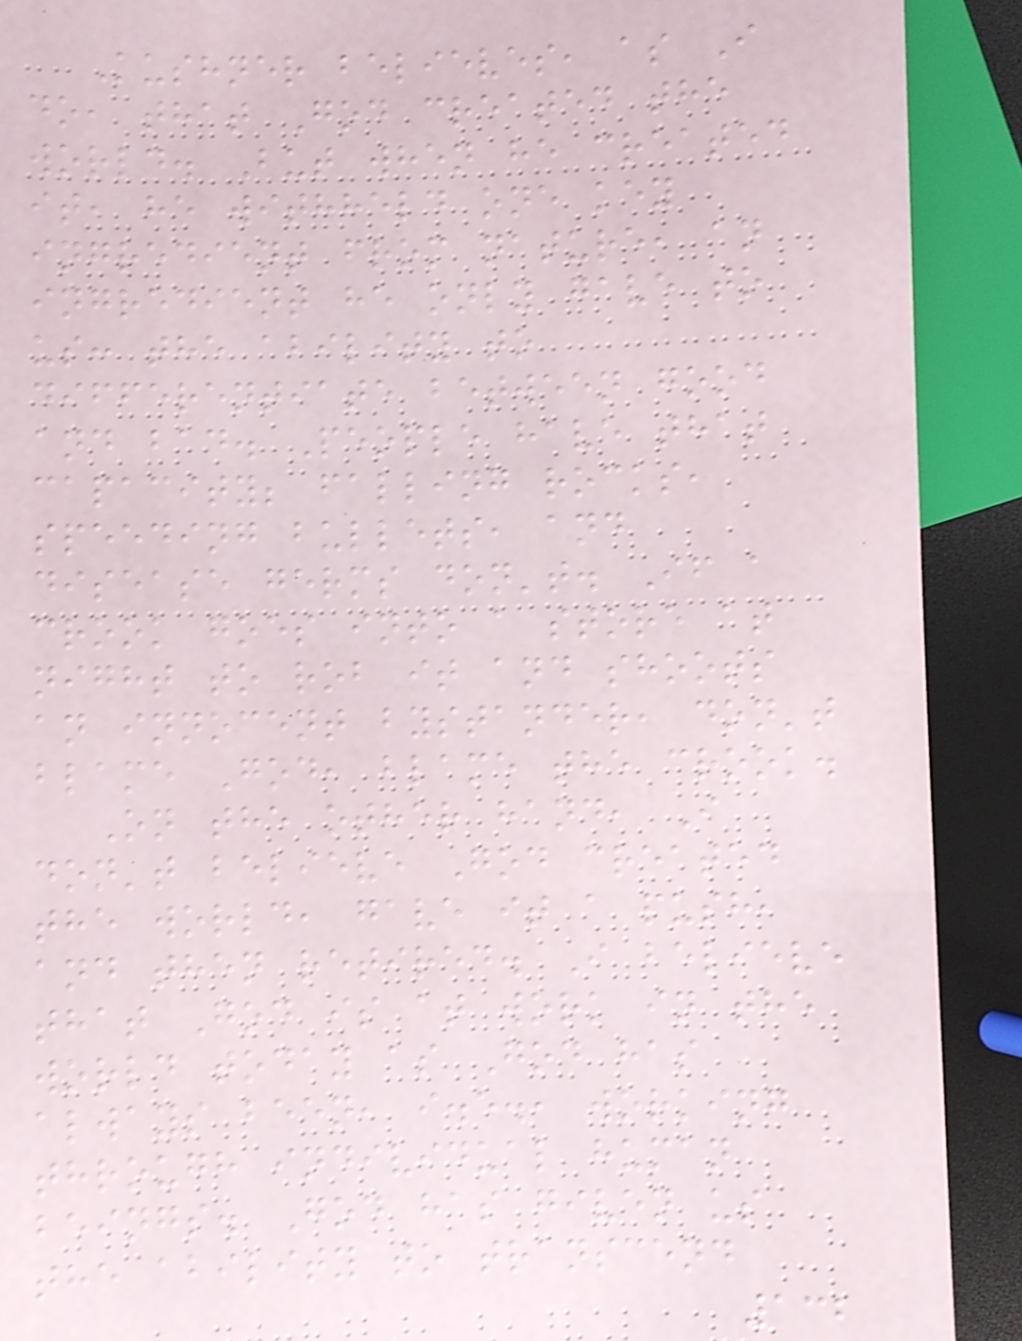Kushner believes, as I
do, that God created the
world. But when he created
it, he withheld one key
ingredient from nature, an
ingredient he only gave to
us: the ability to
differentiate between good
and bad. People have that
capacity; falling rocks,
speeding bullets, and
disease germs don't. If a
crook goes into a store at
night to rob it and shoots
an innocent bystander, don't
blame God, blame the crook.
On the other hand, I
don't believe God created
the world, gave it a push,
and then retired. I believe
that God is at work in the
world today as God has
always been, i.e., working
through individual human
beings. God has given us
the ability to transcend
132
